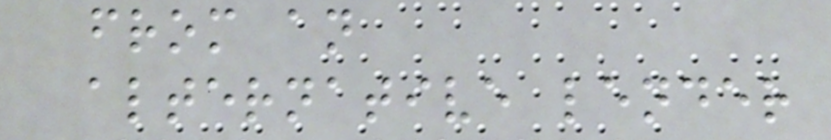from an
alternative lender
